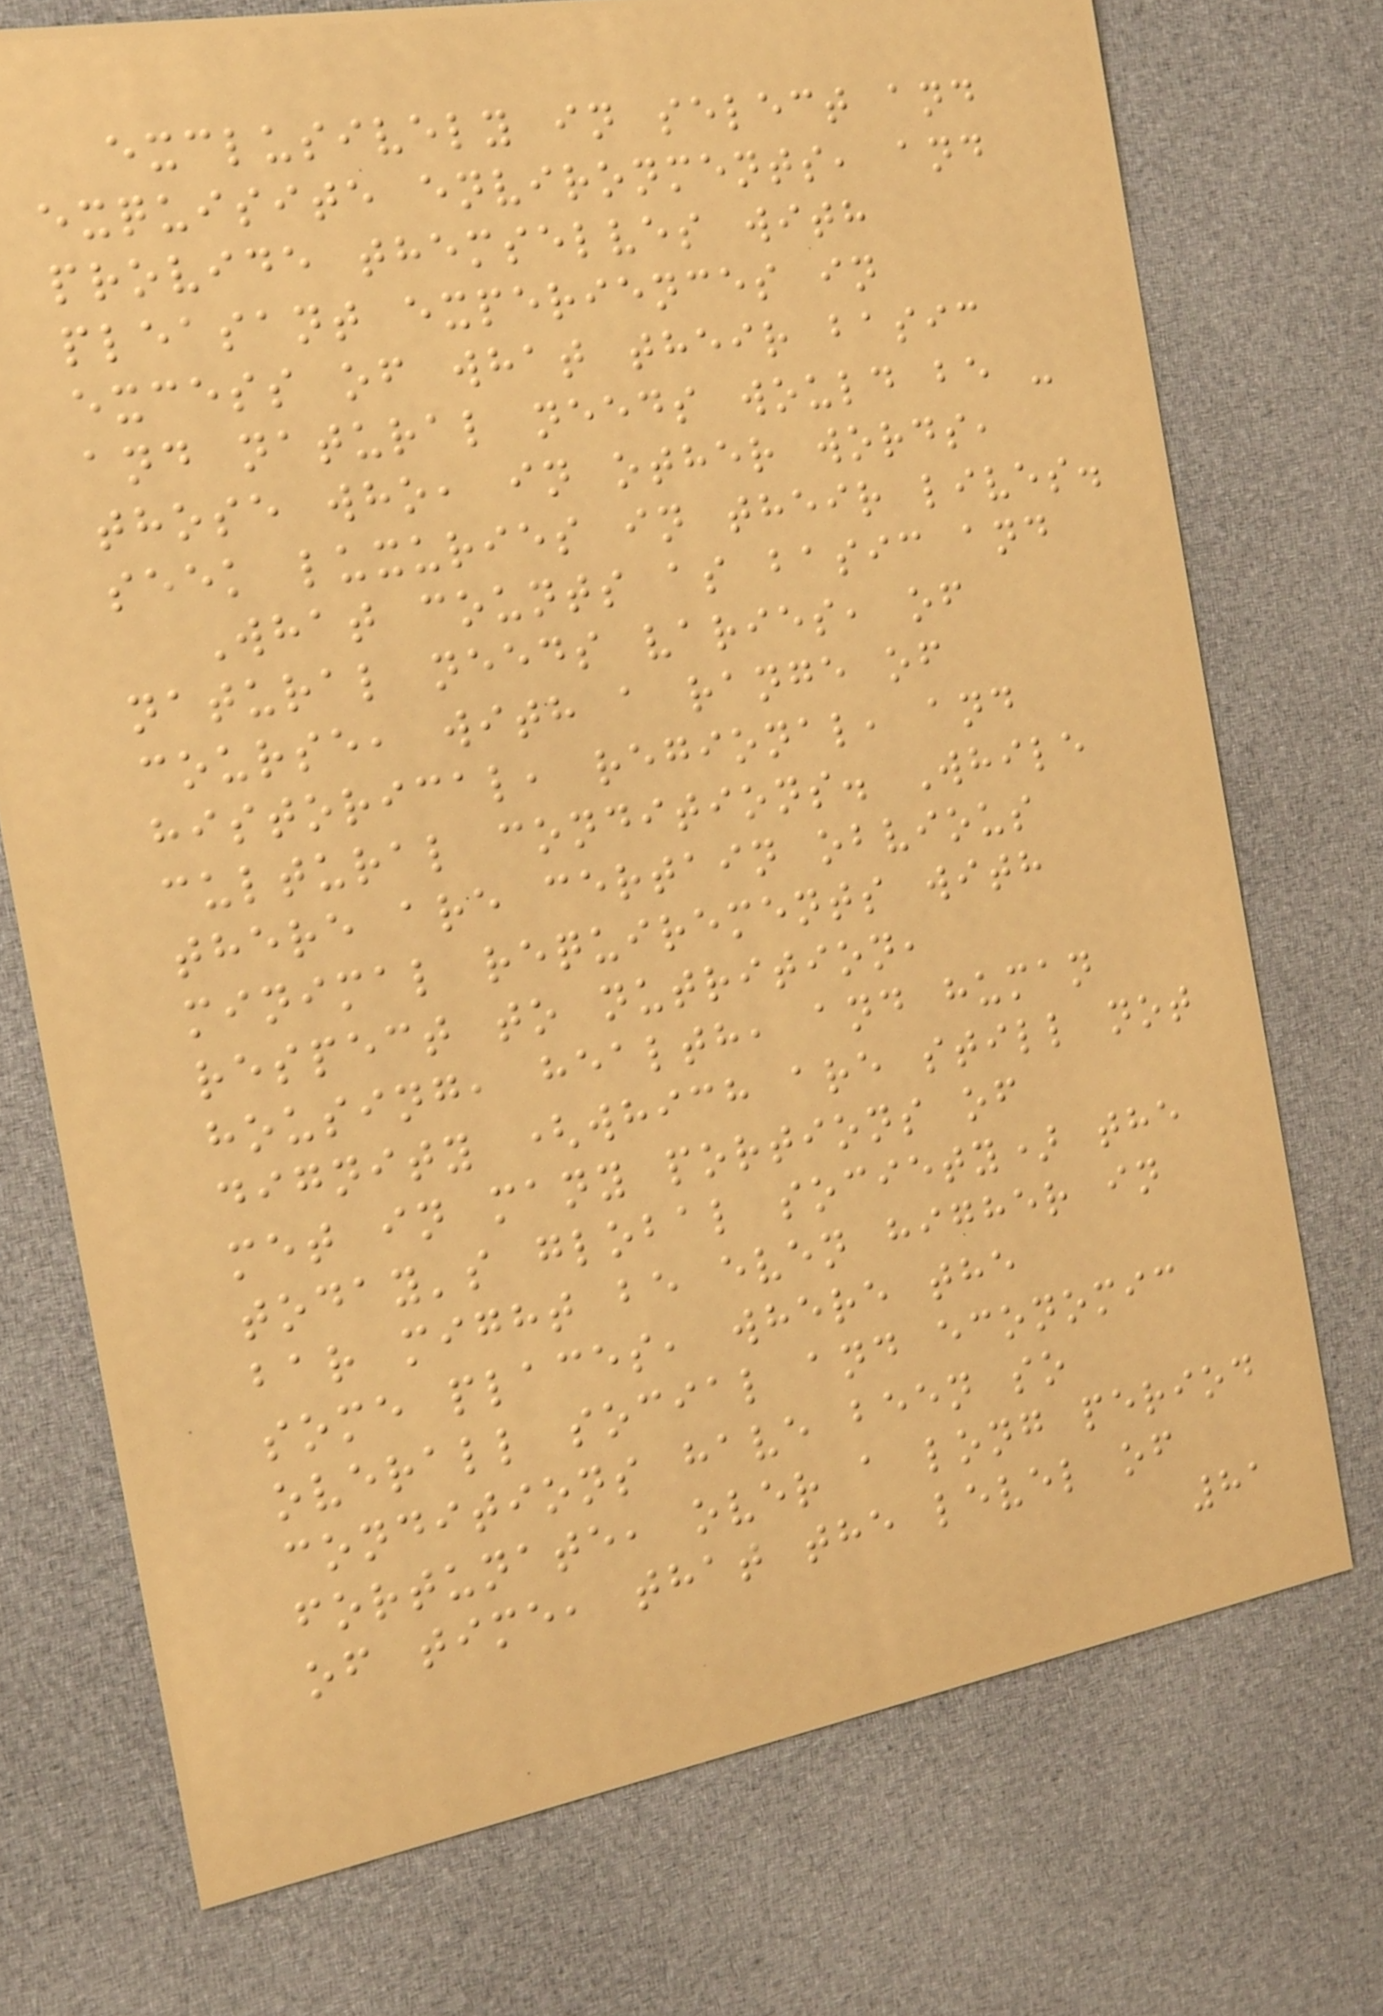exclusively in select and
exquisite environments, and
provide themselves with
pleasant experiences in
excess of what their basic
and natural needs would be -
those who, in other words,
seek luxuries in their lives.
What counts as basic and
natural needs varies, of
course, with a range of
historical, regional, and
cultural conditions. While
there are certain obvious
minimal requirements with
respect to nutrition,
housing, health, and human
dignity (which are still not
met in many portions of
today's global society) the
bar might be even higher in
some places, where the
overall social and economic
conditions have been so
fortunate, over a long period
of time, that the level of
81
